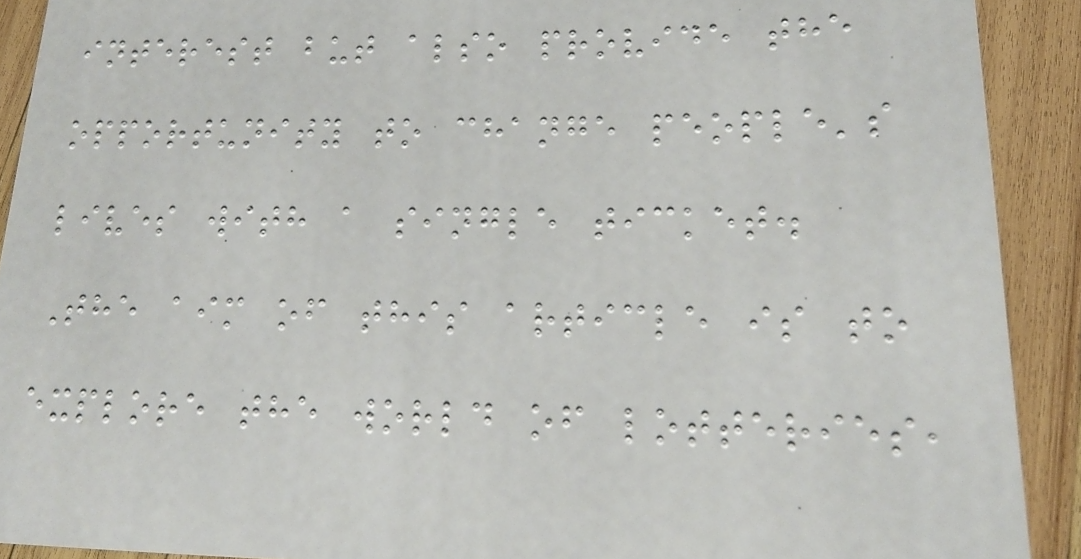interest but also provide the
opportunity to change people's
lives with a single ticket.
The aim of this article is to
explore the world of lotteries,
